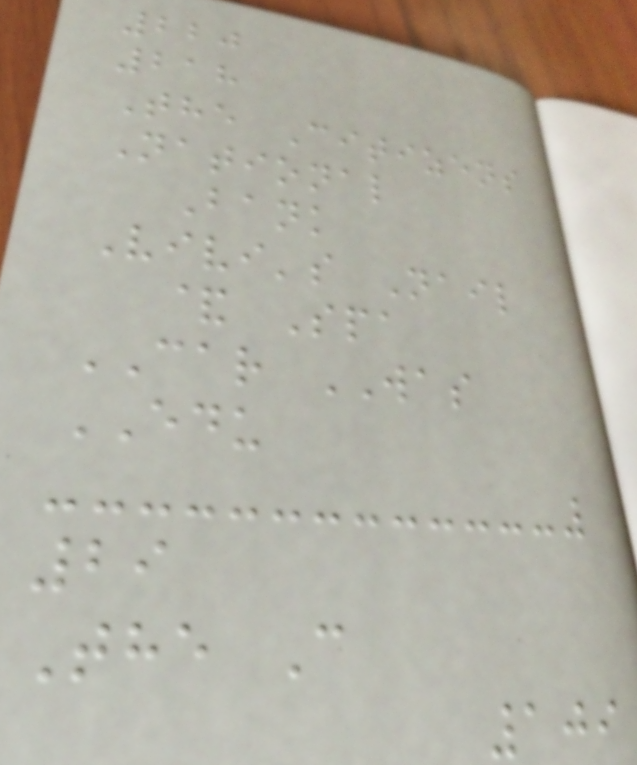220
218
The Citizens
National
Bank
Vivi's Nail
& Spa
CAR WAS
EDU
29
The C
109
